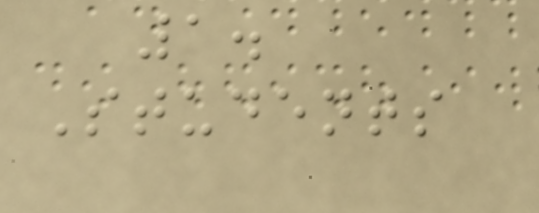1.
Students
